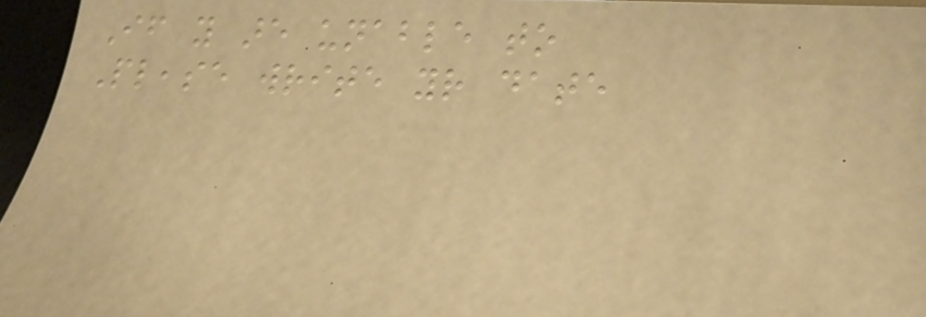If you are unable to
Please write your date
